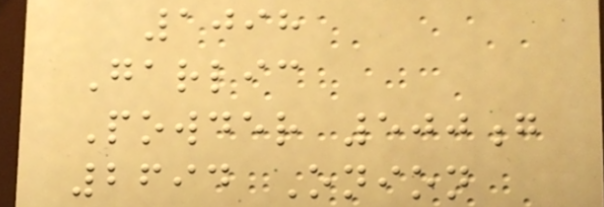1098
Garlic
Powder 500g
2694 Onion
